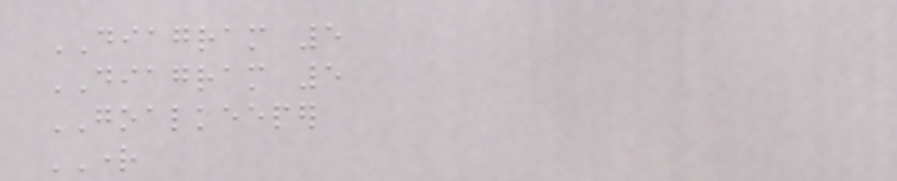DIAGRAM 5
DIAGRAM 5
GOALKEEPER
RIGHT
